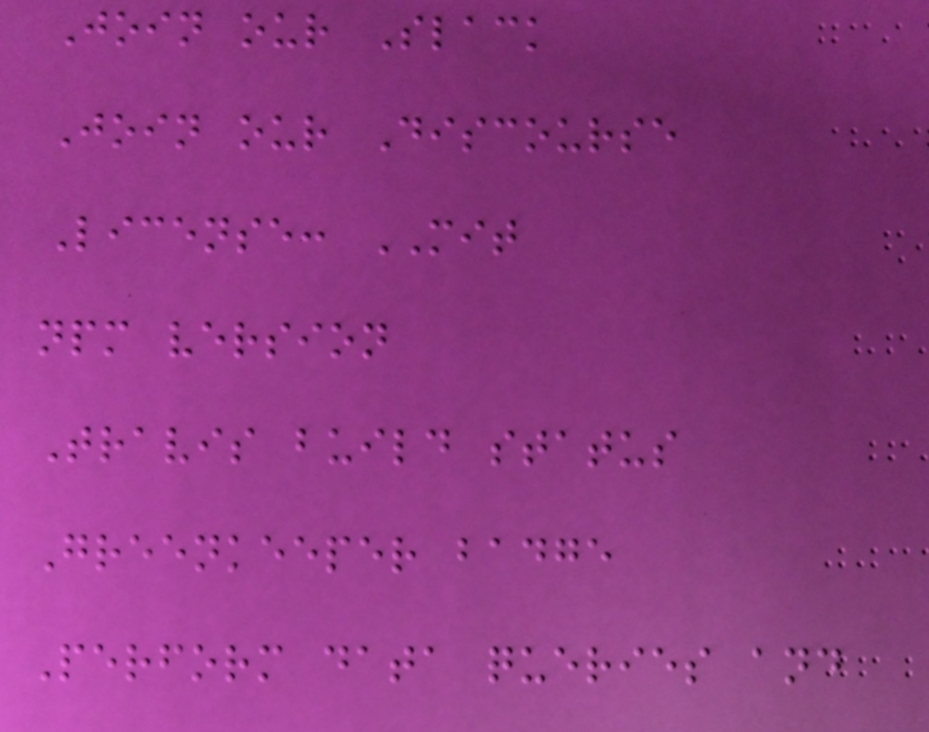Join our Slack
Join our Discourse
License: MIT
npm version
Travis build status
Greenkeeper badge
Perform data queries and
